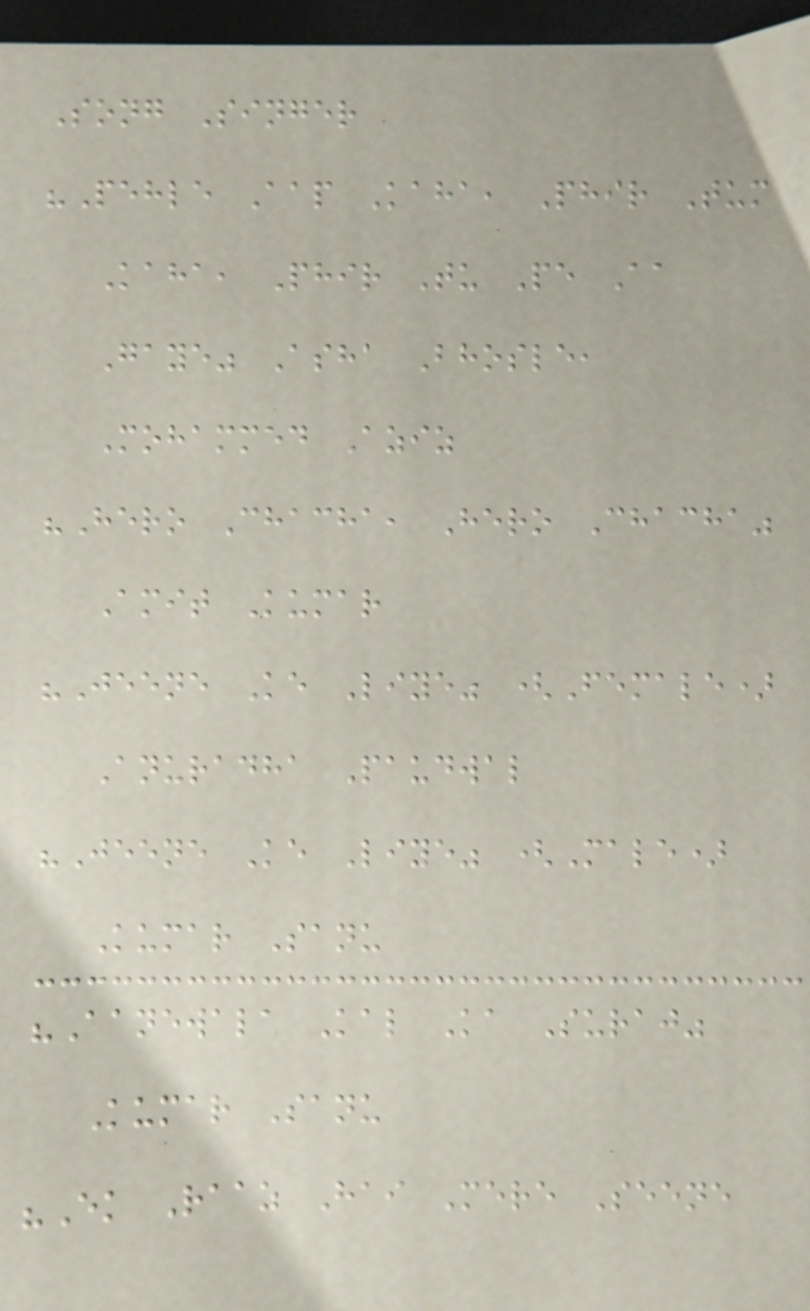Song Singer
"Pehle Aap Kaha, Phir Tum
Kaha, Phir Tu Pe Aa
Gaye" Asha Bhosle,
Mohammed Aziz
"Hero Chacha, Hero Chacha"
Amit Kumar
"Jeene Ke Liye" (Female)
Anuradha Paudwal
"Jeene Ke Liye" (Male)
Kumar Sanu
"Aanewala Kal Ka Suraj"
Kumar Sanu
"Ek Raaz Hai Mere Seene
